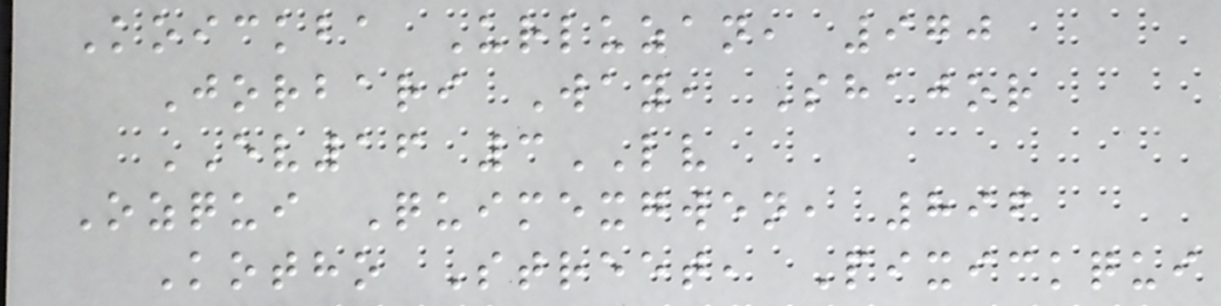Koickba Urluzan, 970
Jorbari Way, Shajor
EV16 3LV
Ozqui Quimexgwen, 896
Kotho Street, Pixickqui
